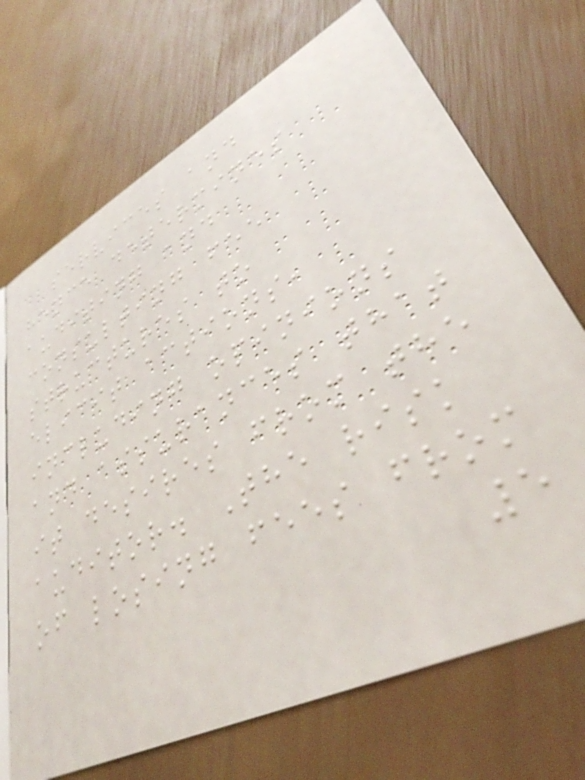services and
hence determines
auditing and
consulting fee
structures to
elicit actions,
including opinions
and assurances that
it desires from the
auditor. The risk
of losing fees from
5
